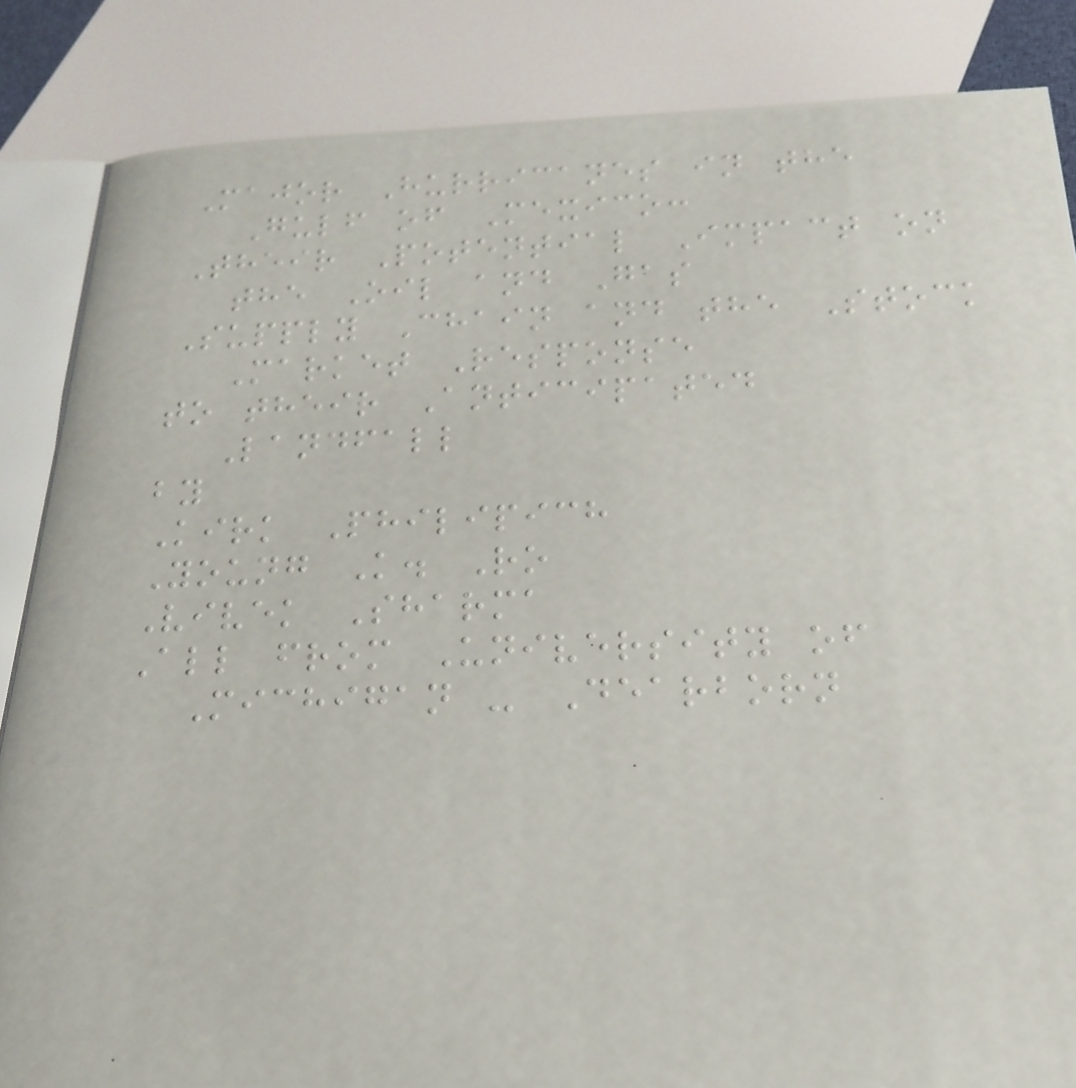Major Hurricanes in the
Gulf of Mexico:
Their Potential Impact on
the Oil and Gas
Supply Chain and the Stock
Market Response
to their Anticipated
Landfall
by
Kirk Philipich
Young K. Ro
Vivek Sharma
All from University of
Michigan - Dearborn
